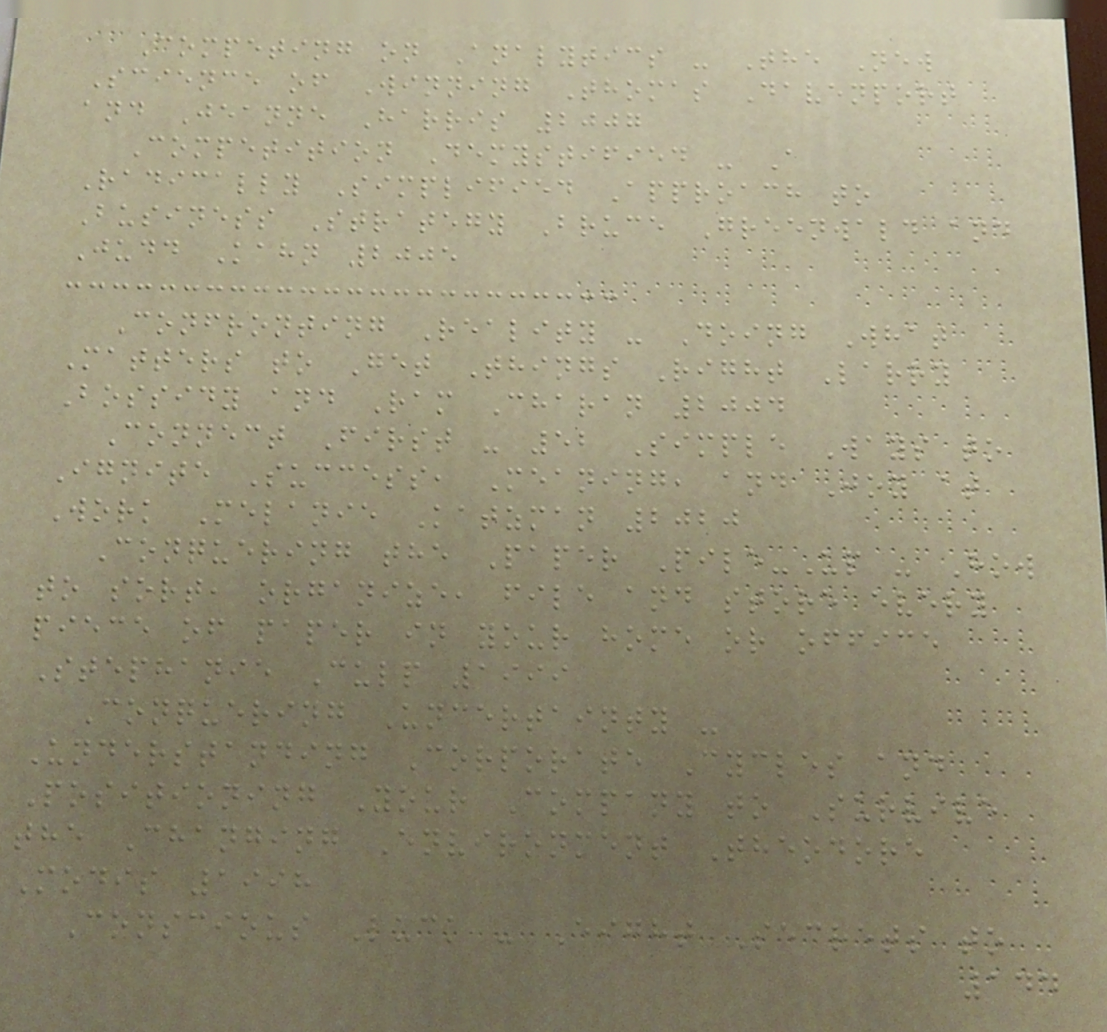Competing on Analytics - The New
Science of Winning Thomas Davenport
and Jeanne Harris 2007
Competition Demystified - A
Radically Simplified Approach to
Business Strategy Bruce Greenwald and
Judd Kahn 2005
Confronting Reality - Doing What
Matters to Get Things Right Larry
Bossidy and Ram Charan 2004
Connect First - 52 Simple Ways to
Ignite Success, Meaning, and Joy at
Work Melanie Katzman 2020
Conquering the Paper Pile-Up - How
to sort, organize, file and store every
piece of paper in your home or office
Stephanie Culp 1999
Conquering Uncertainty -
Understanding Corporate Cycles and
Positioning Your Company to Survive
the Changing Environment Theodore
Modis 1998
Conscious Luck - Eight Secrets to
144
